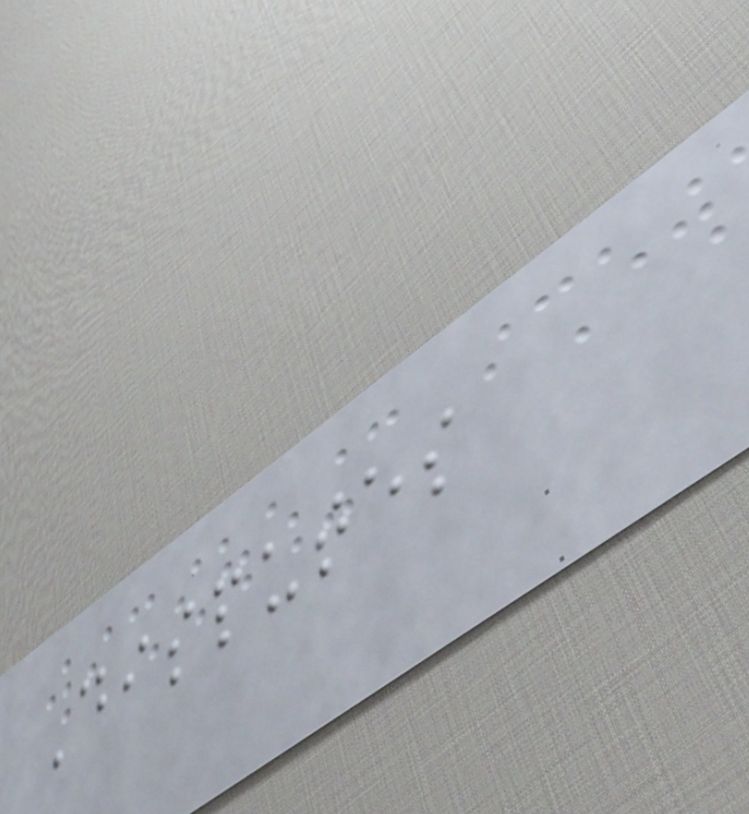Disputes
